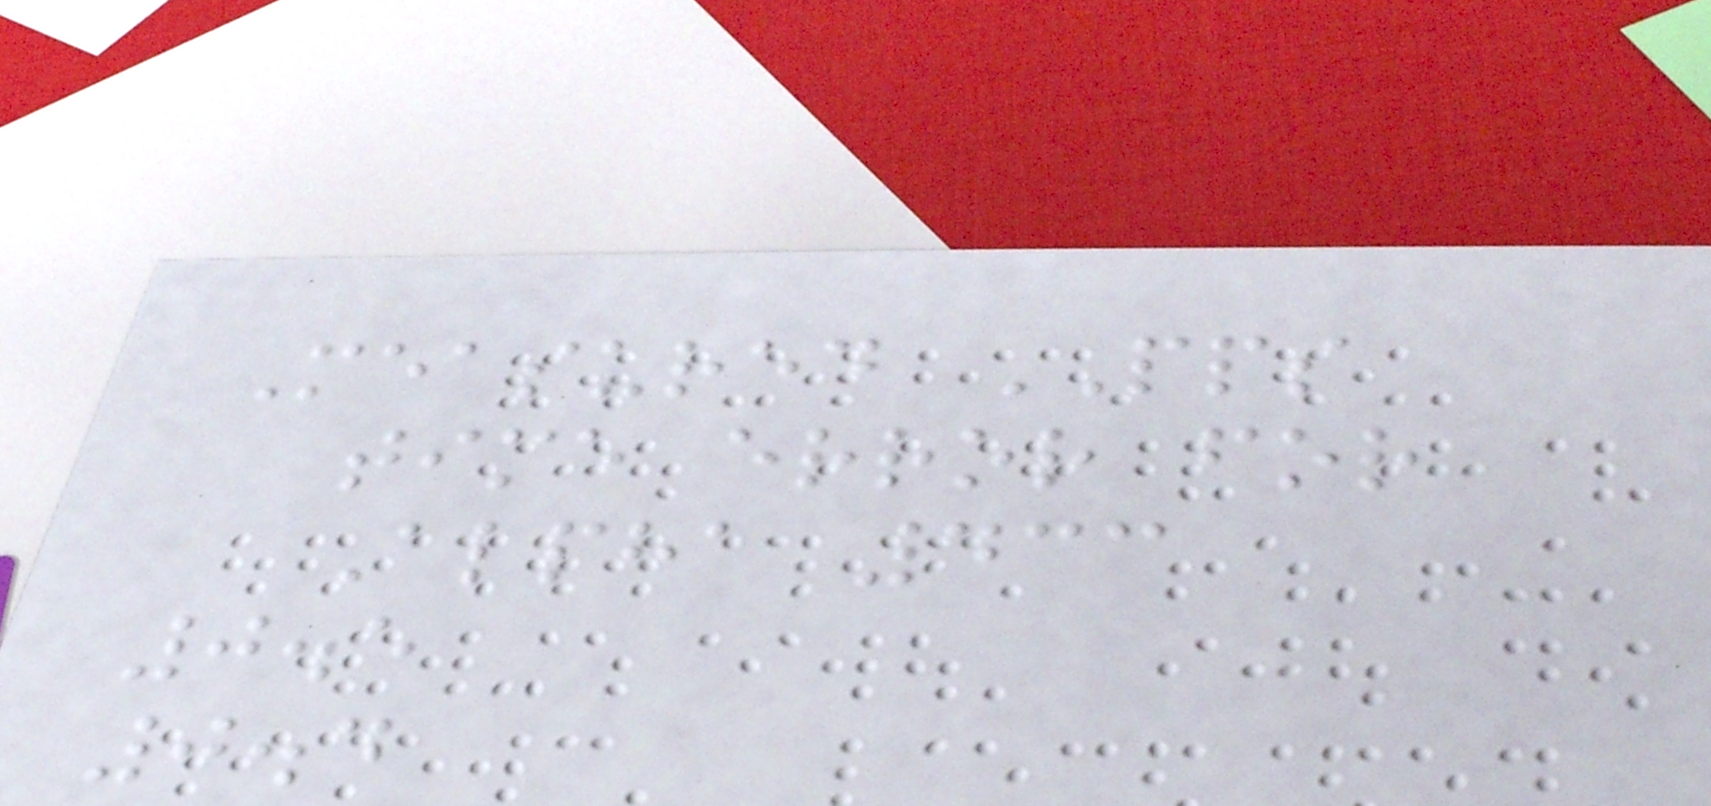Measured PPS
time error for
Alpha 433
0.5
0.4
